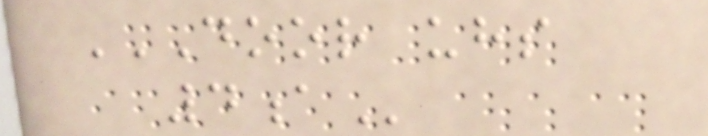DOOR UHS
4A
